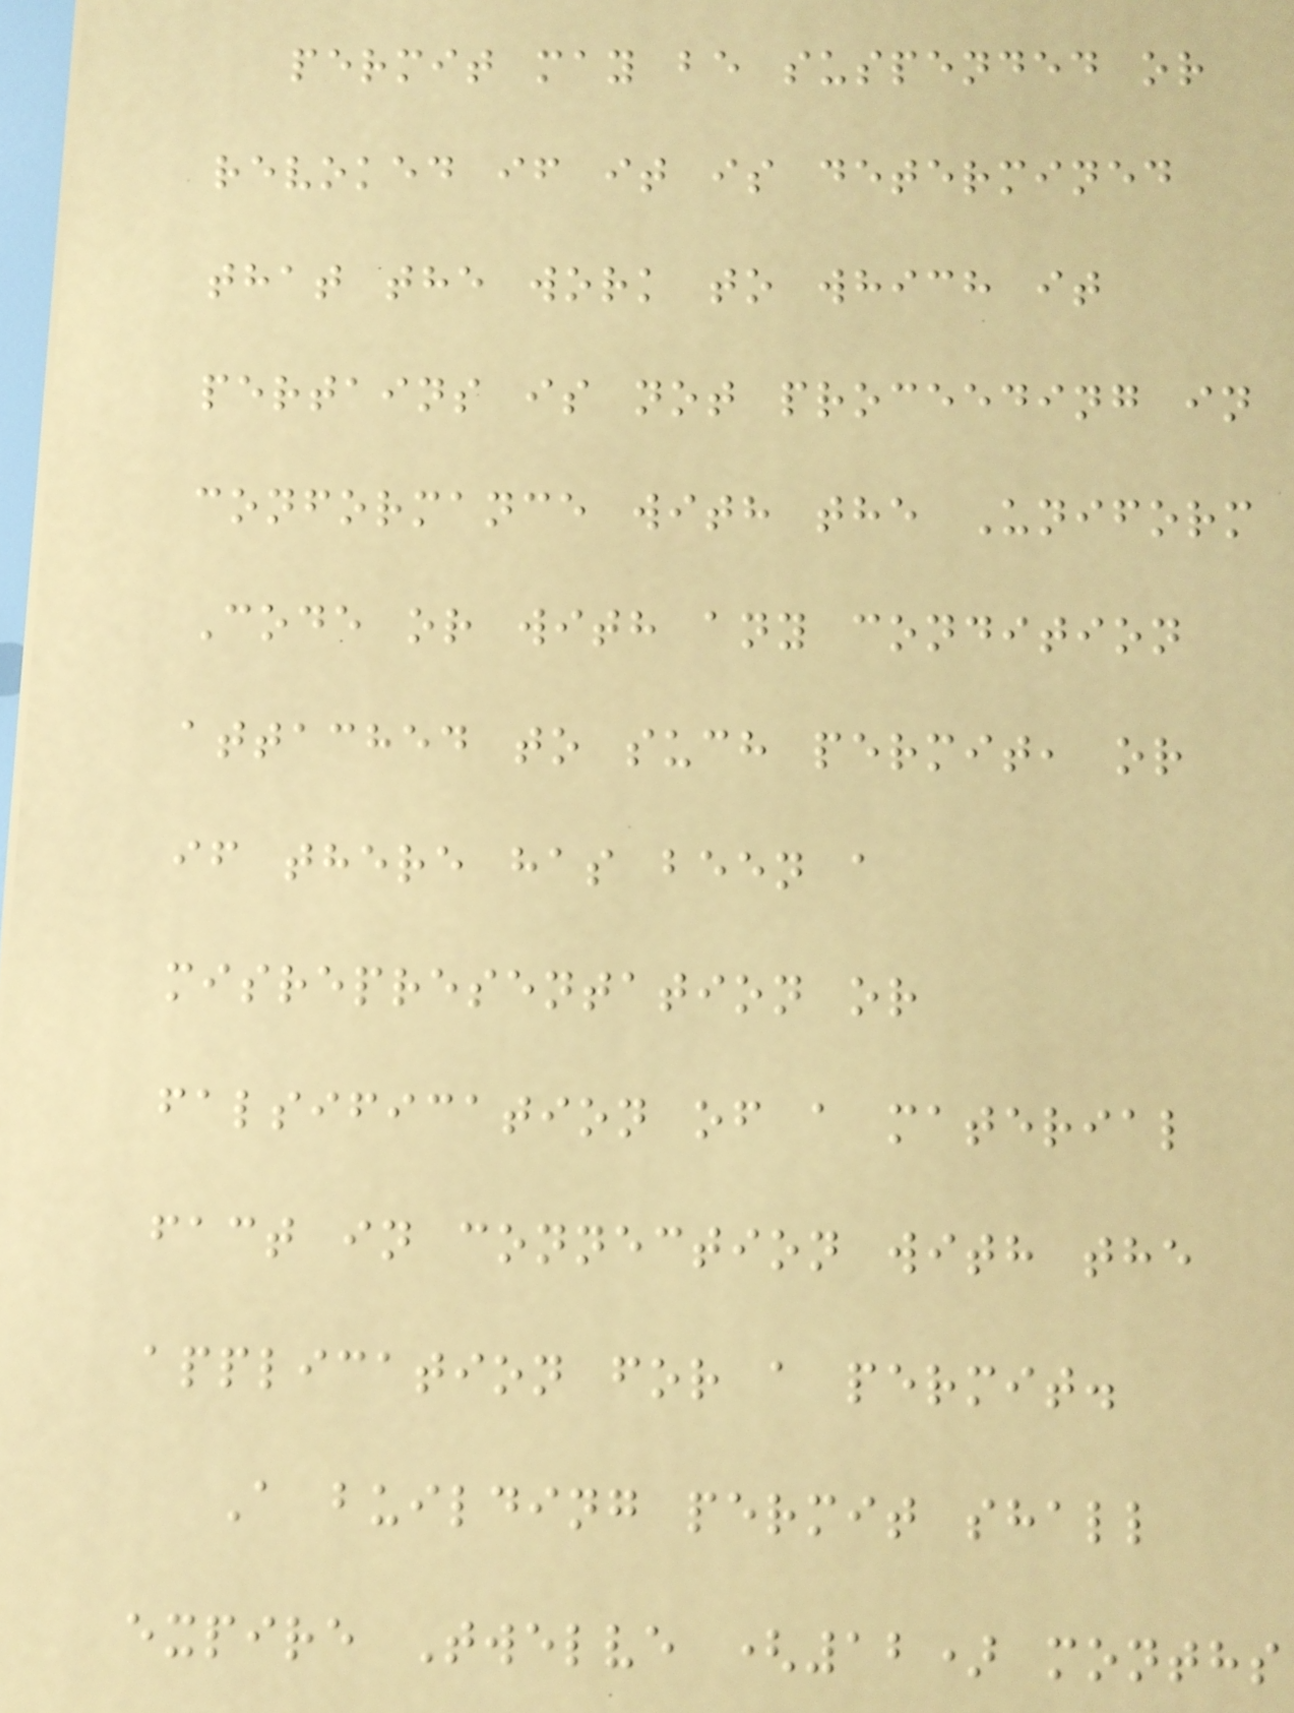permit may be suspended or
revoked if it is determined
that the work to which it
pertains is not proceeding in
conformance with the Uniform
Code or with any condition
attached to such permit, or
if there has been a
misrepresentation or
falsification of a material
fact in connection with the
application for a permit.
A building permit shall
expire Twelve (12) months
